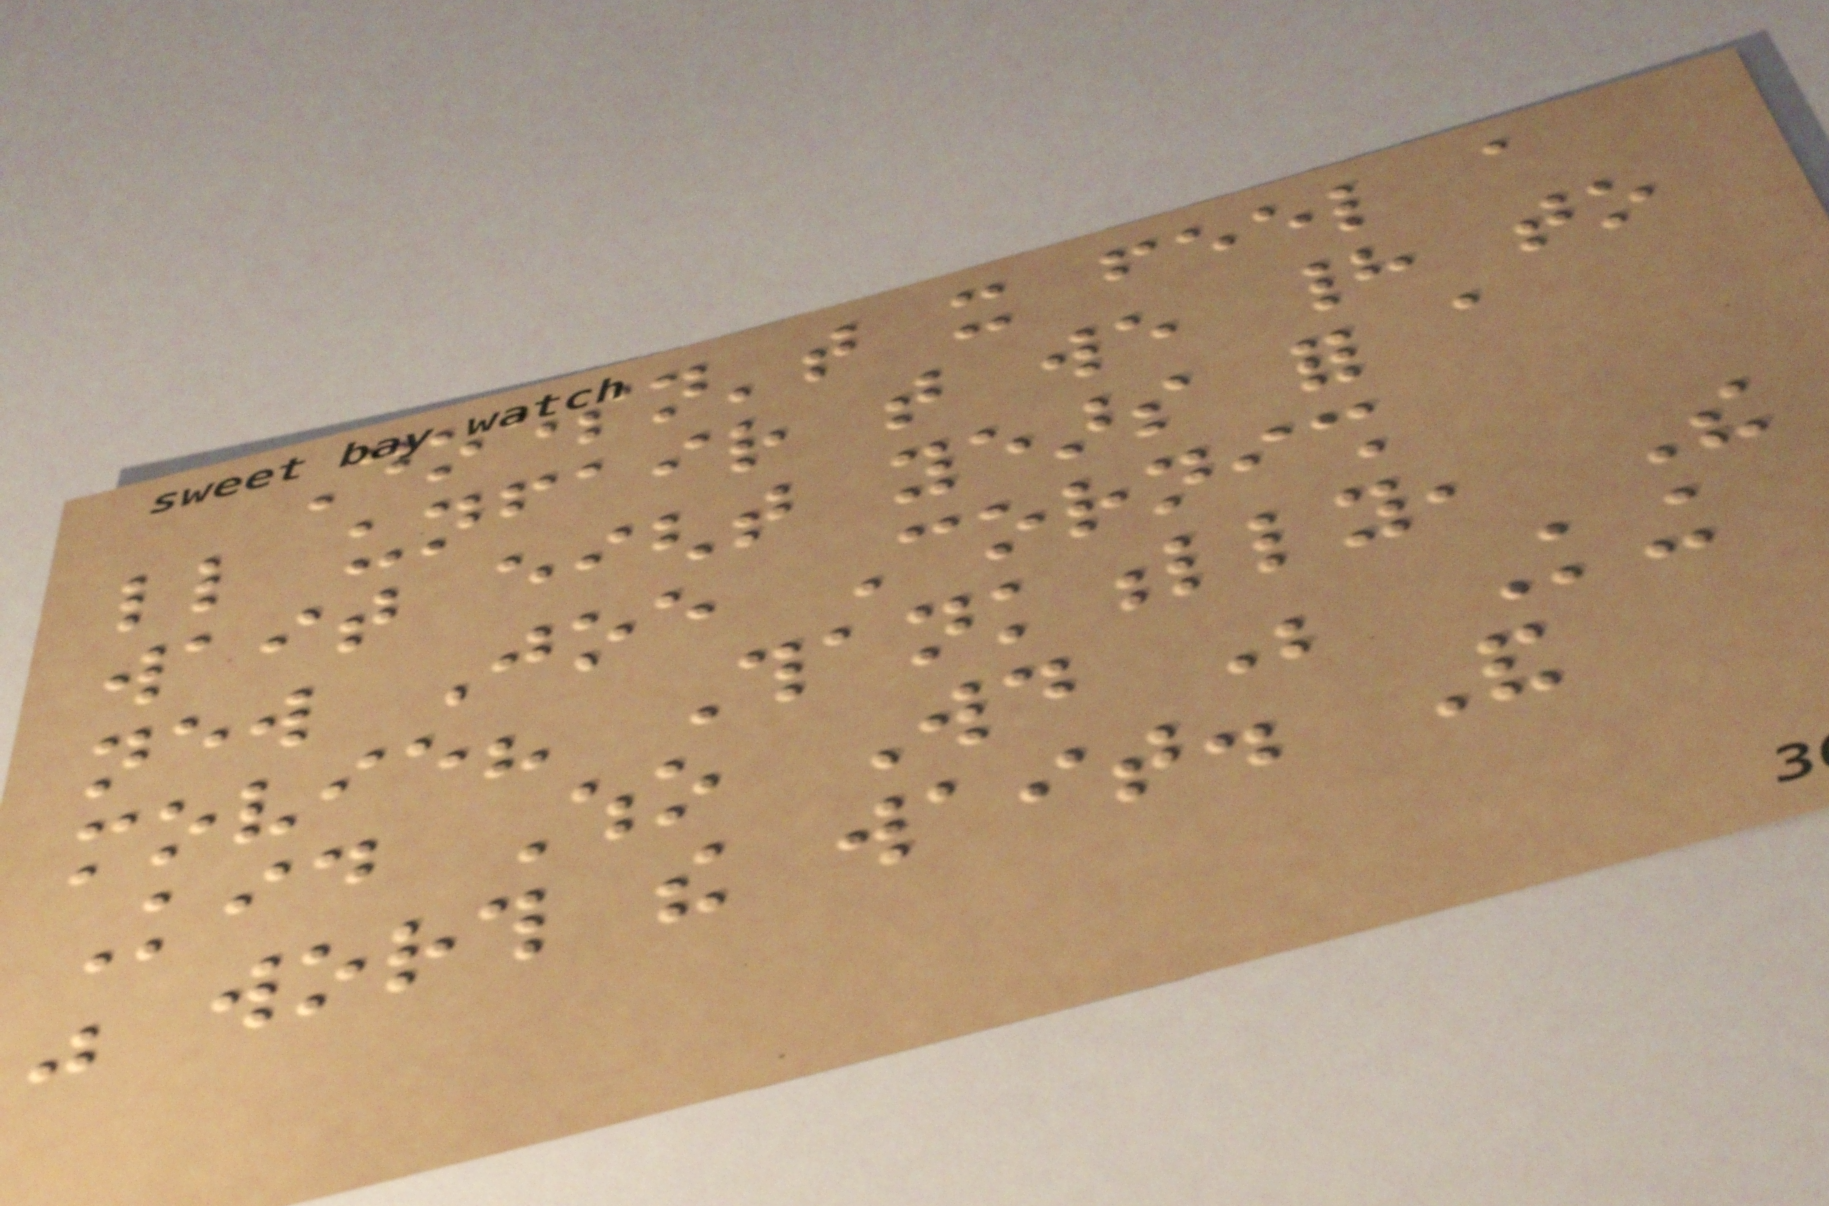Doesn't it feel a
little unfair that we had to
wait eight years for a
new Joe Cornish
movie? Thankfully, The
Kid Who Would Be King
was worth the wait. And
